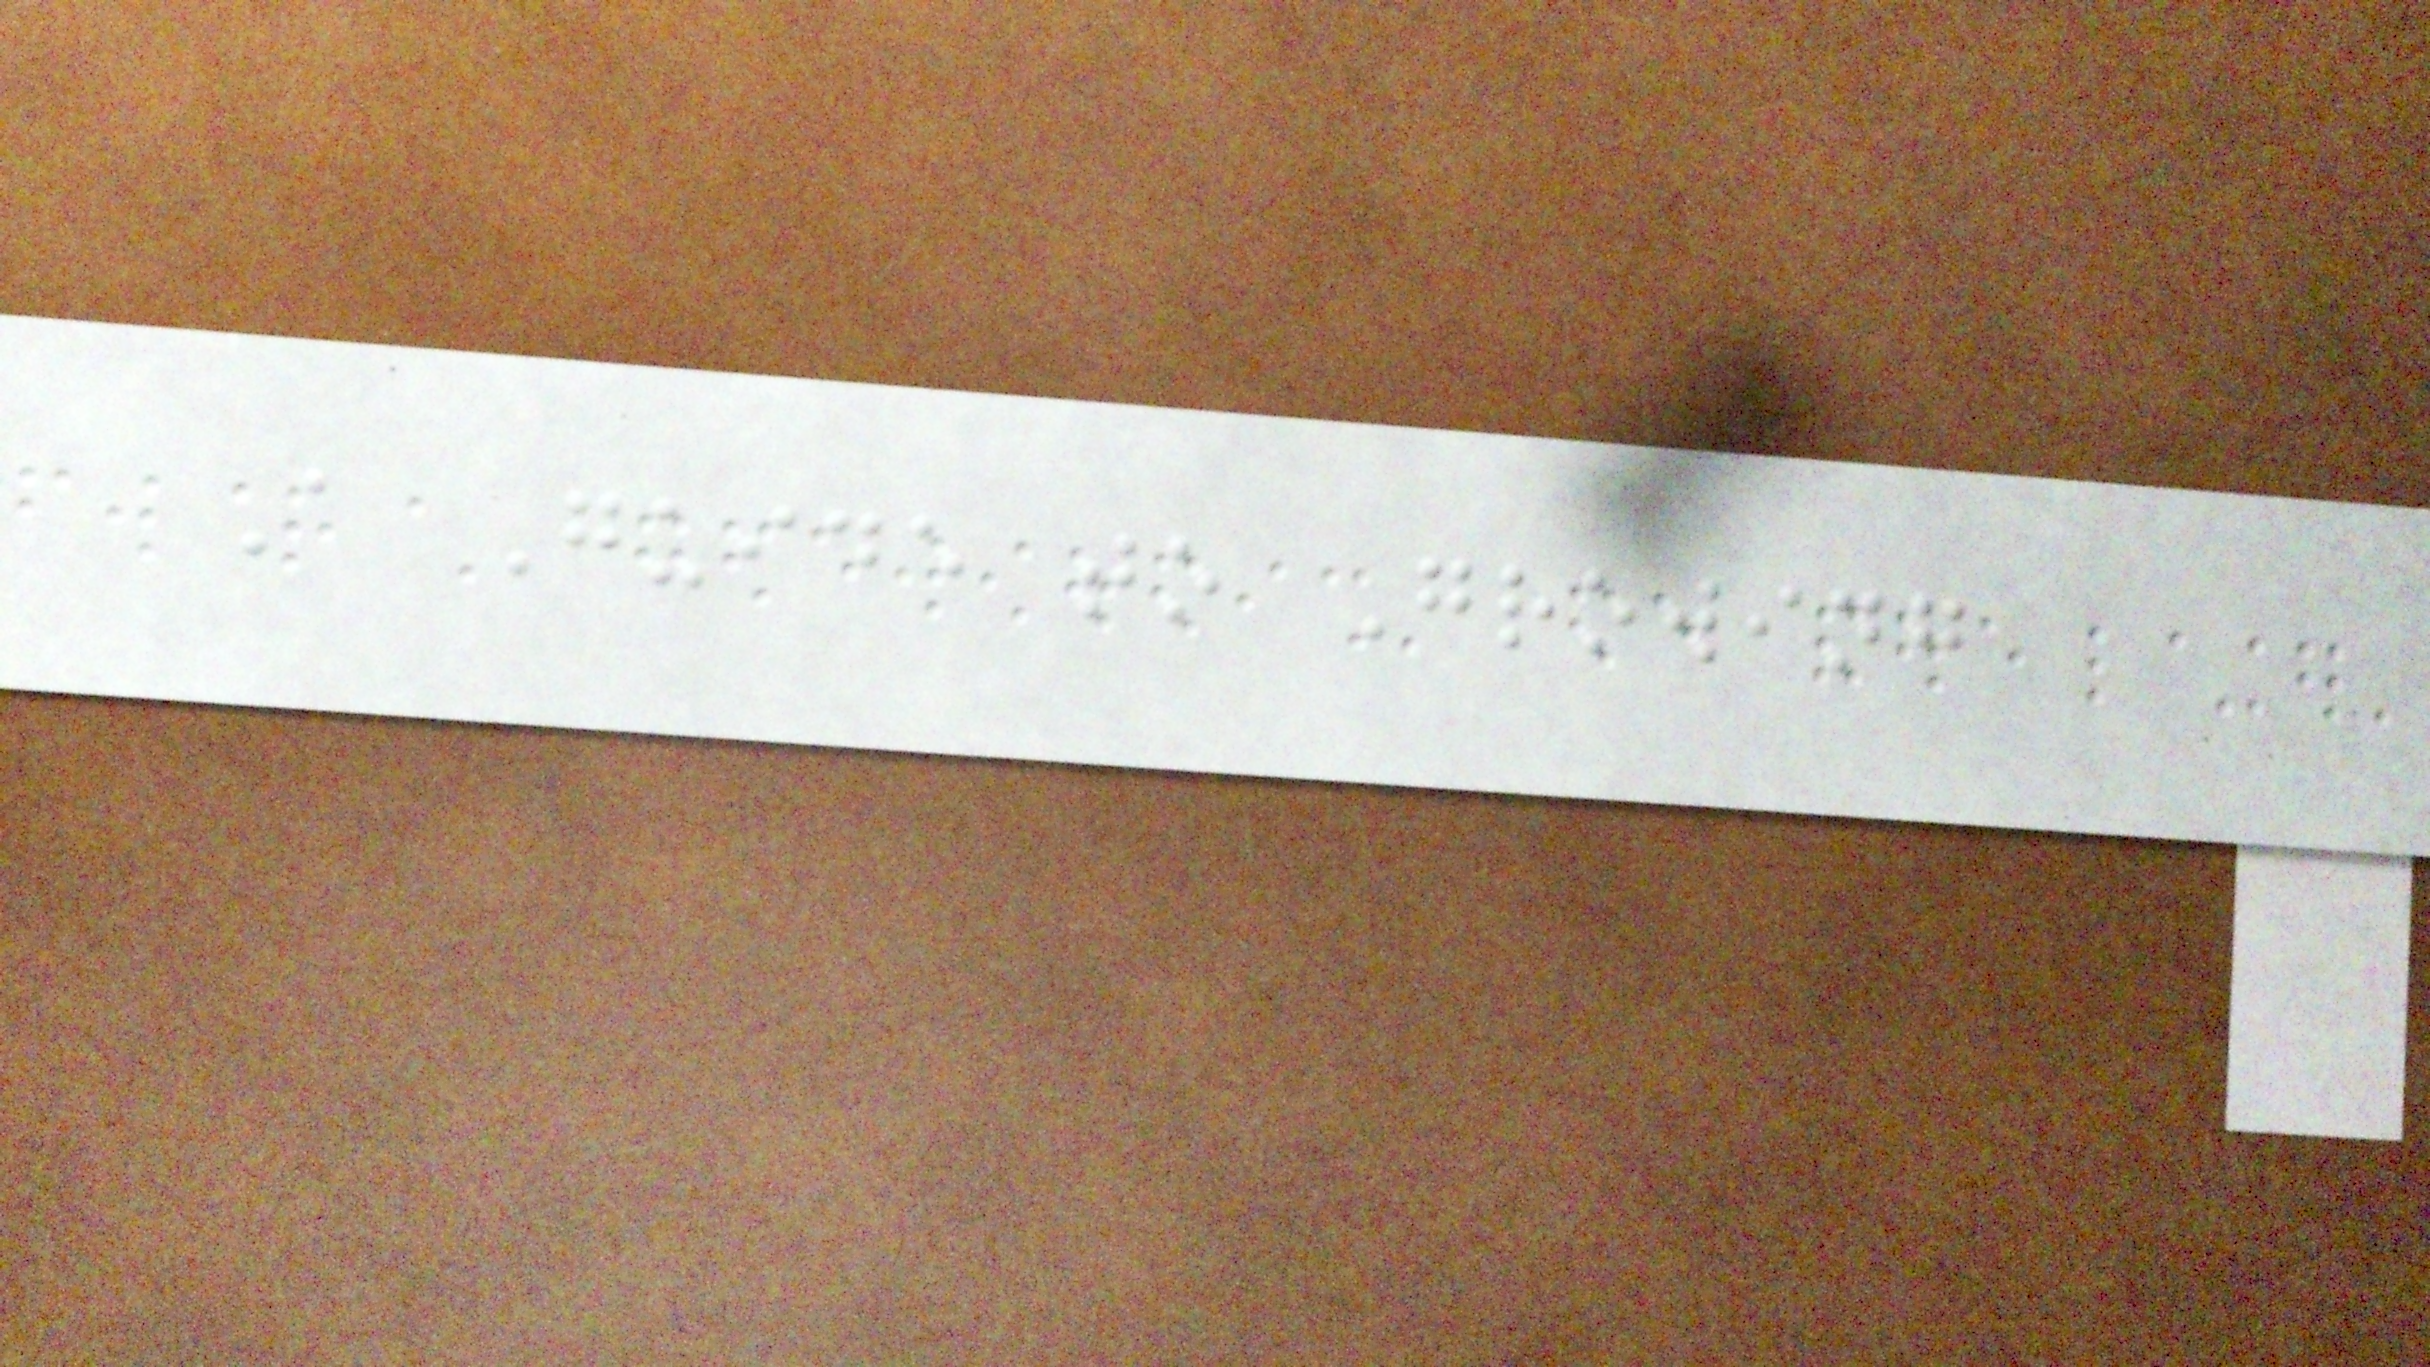A Guide to Growing
